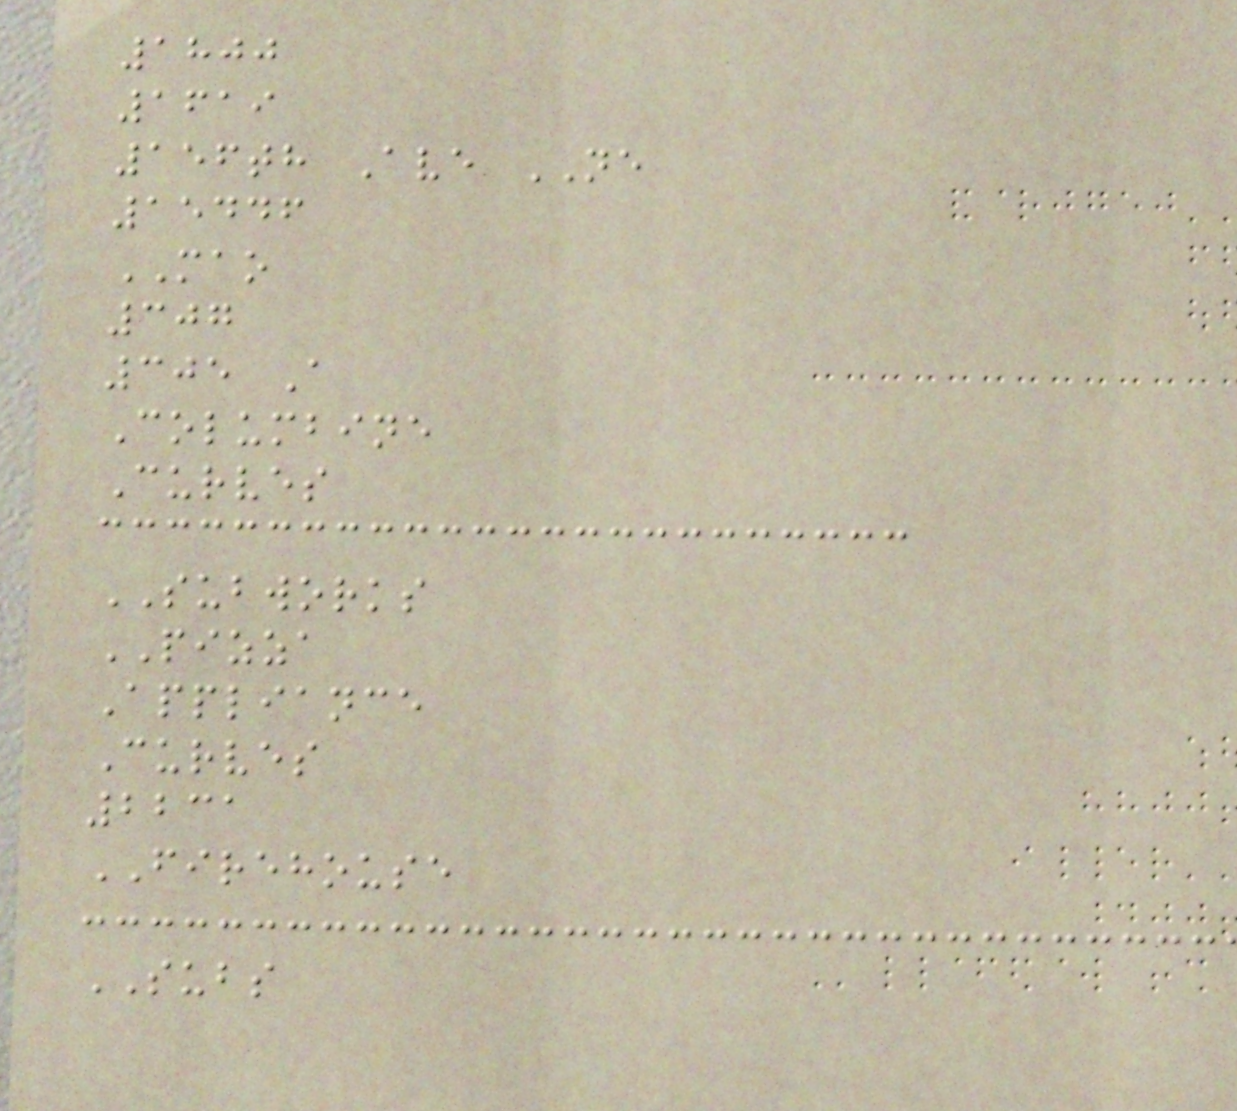1800
1619
156th Ave NE
15446
MAO
307
305 A
Columbine
Curves
SUBWORKS
PIZZA
Appliance
Curves
2231
FIREHOUSE
SUBS
